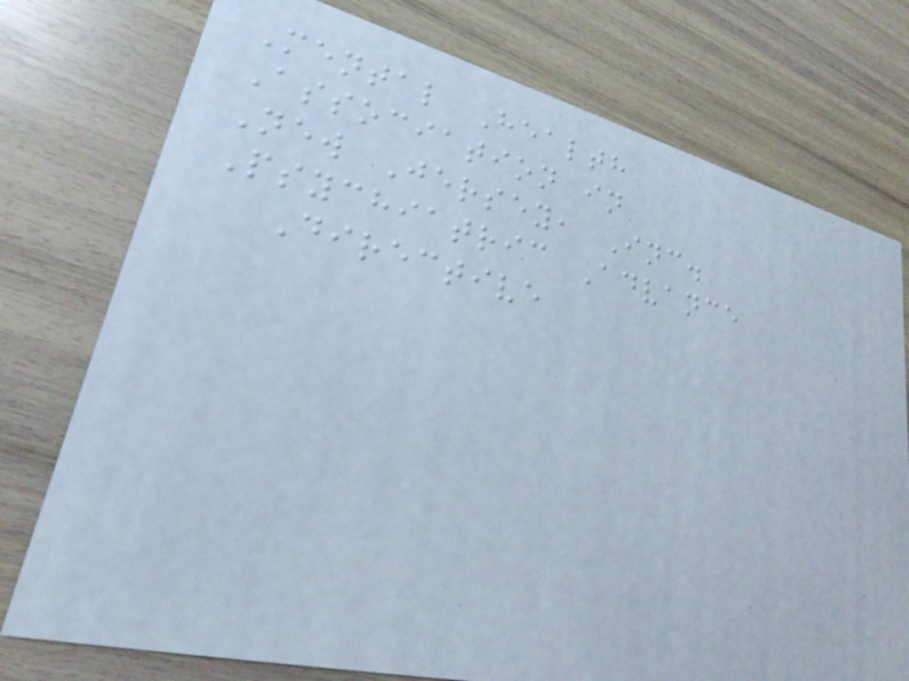Mental Health
Association in
New Jersey, Inc.
Psychiatric Advance
Directive
